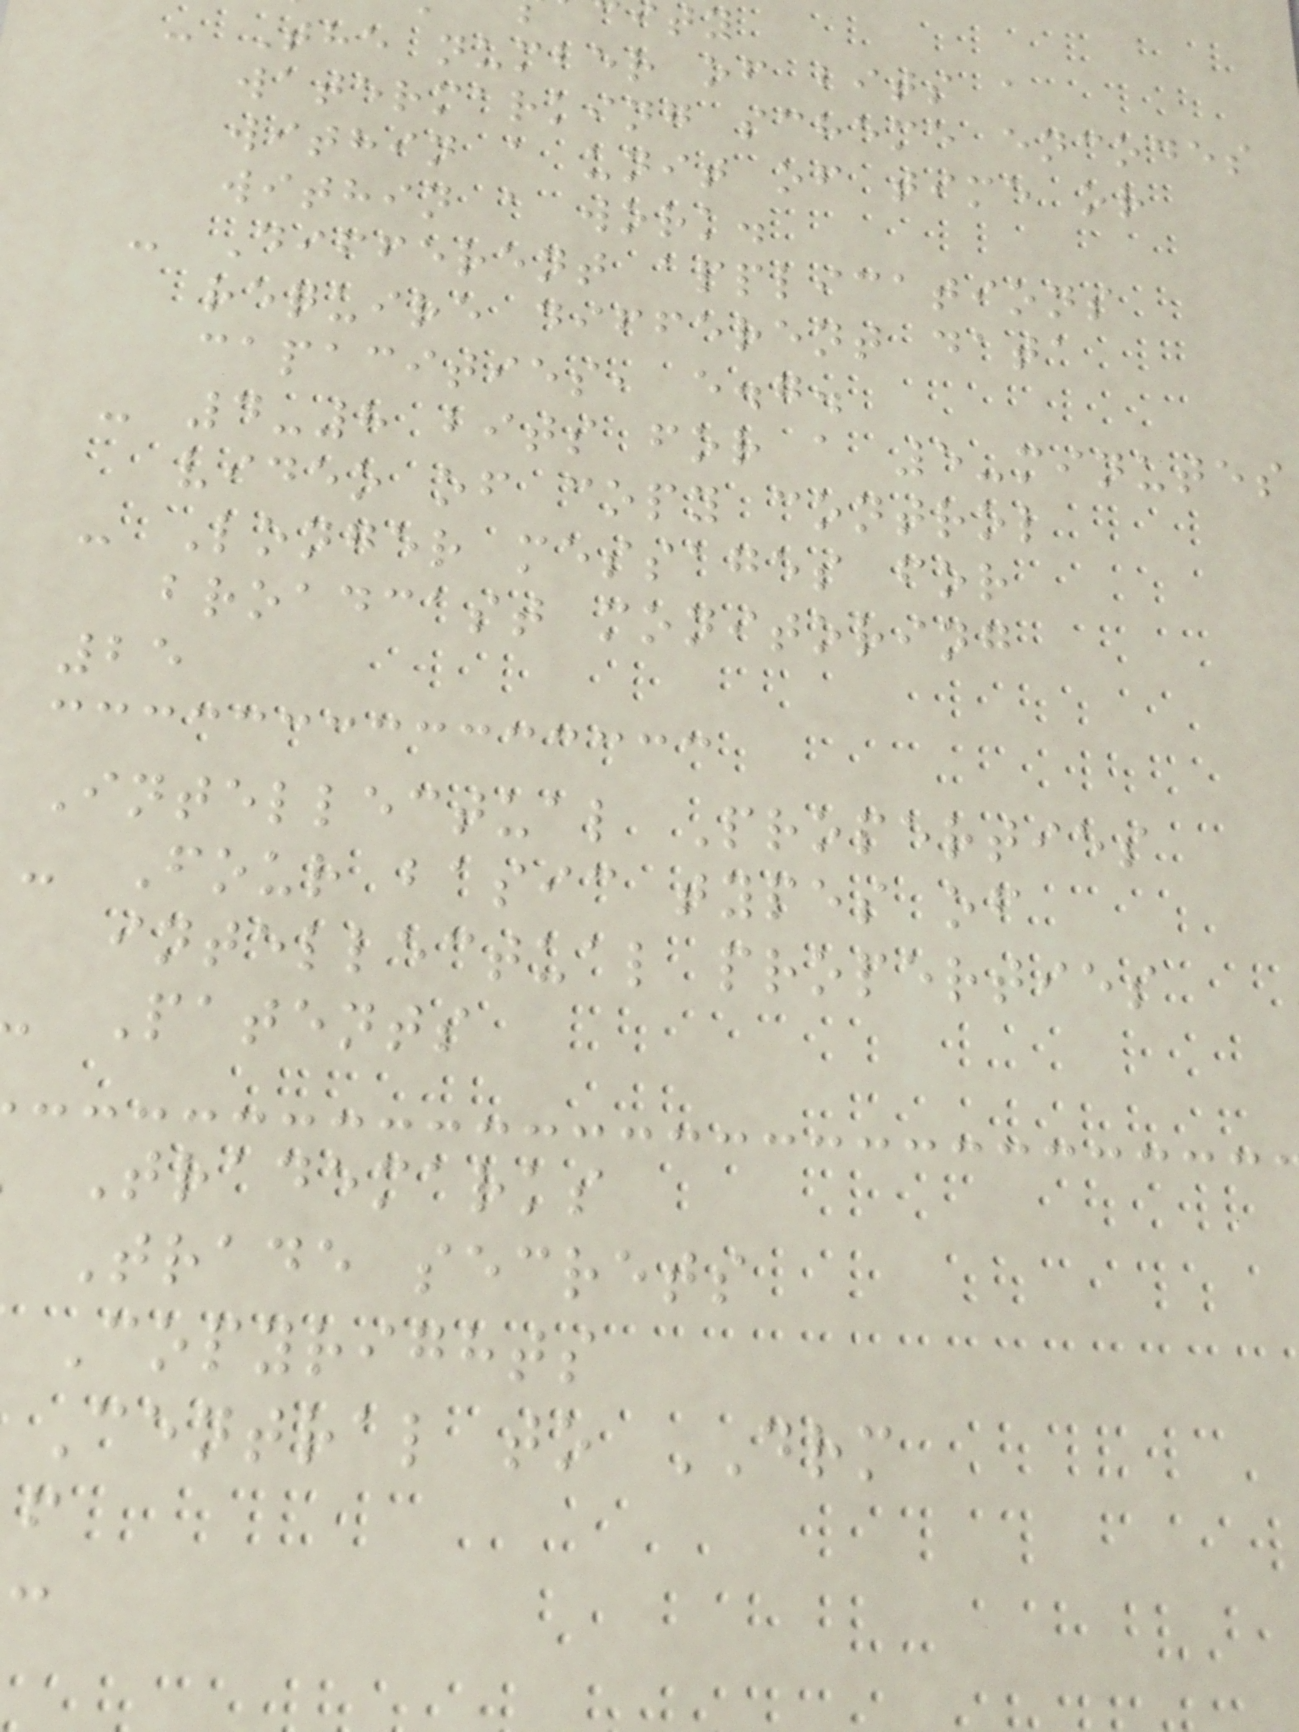- The number of bits a
watermarking scheme encodes
within a unit of time or
within a work.
- Different applications
require different data
capacities, e.g.
- 4-8 bits for a 5-minutes
video of copy control
- Longer messages for
broadcast monitoring
25
Intellectual Properties
- Four basic types of
intellectual properties
Patents
Trademarks
Trade secrets
Copyrights
Central to DRM
